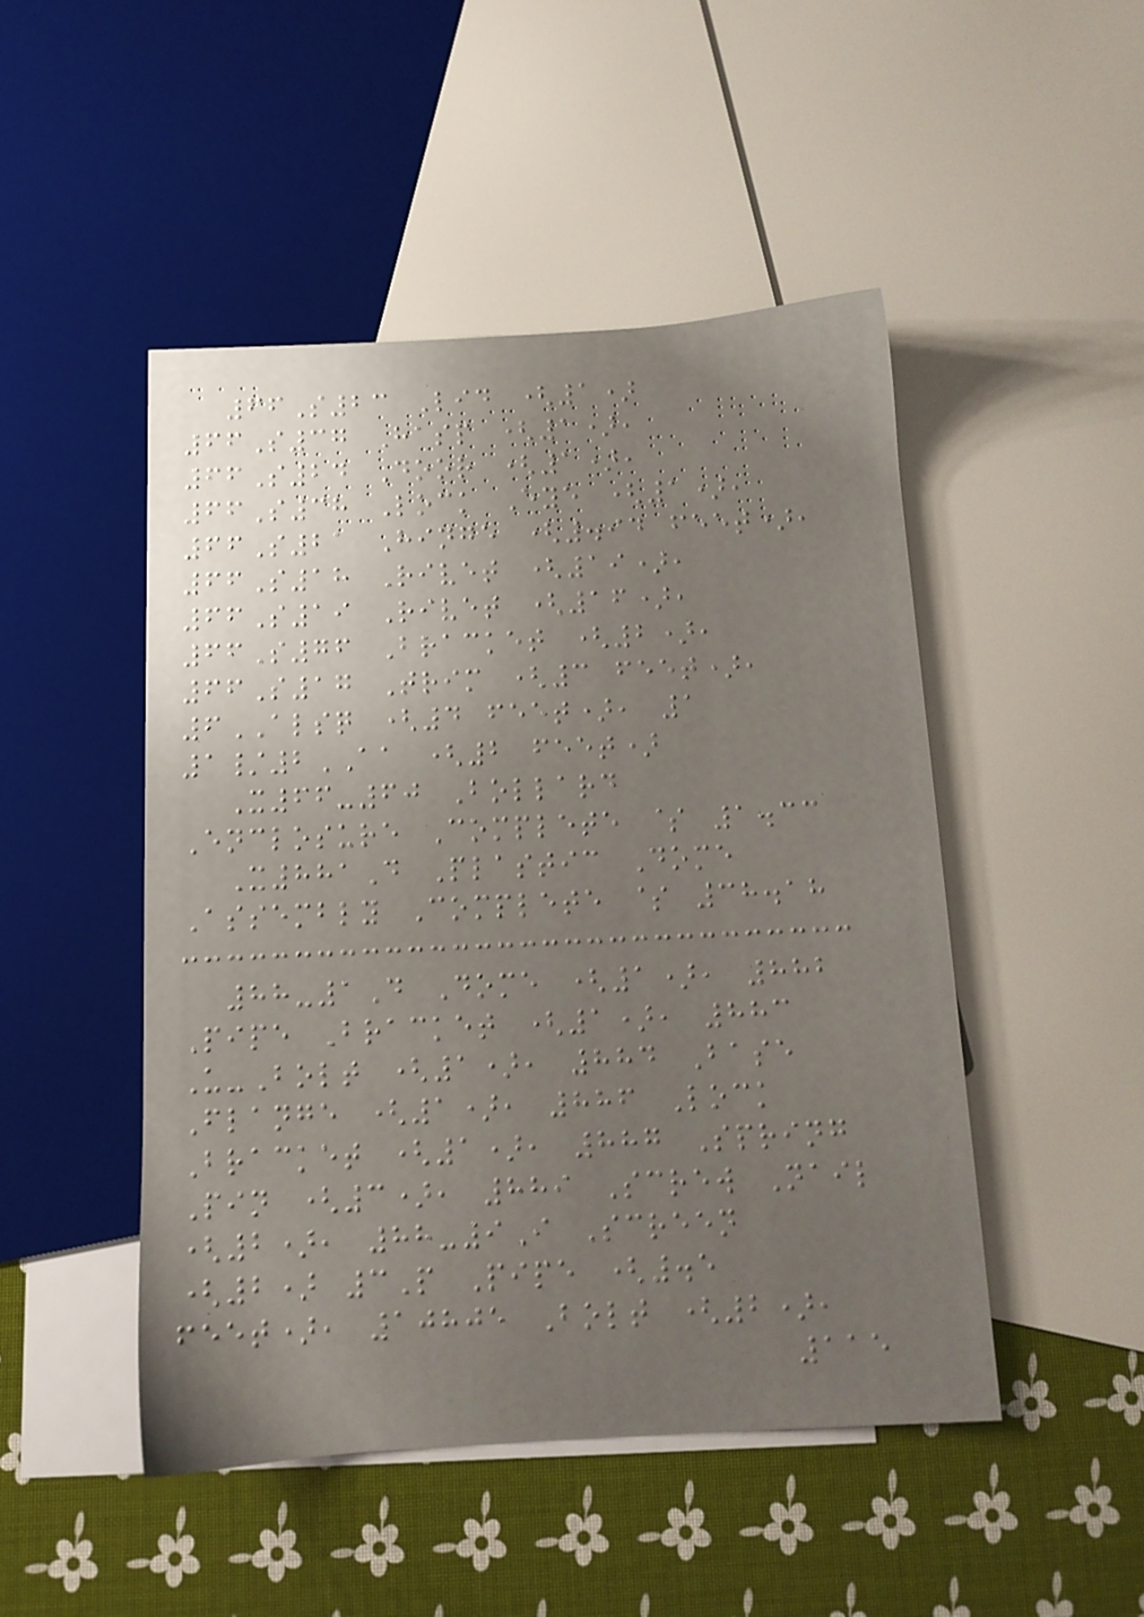66S23 Lid (1)
66S37 Hasp (1),
66S24 Door (1),
66S38 Lock Eye (1),
66S21 Hinge (.94 feet),
66S18 Rivet (19),
66S19 Rivet (16),
66S76 Bracket (2),
66S17 Trim (3 feet),
6ALSQ (4 feet), 1
1/2AA (2 feet)
X66-60 Bollard
Enclosure Complete $ 1.33
X881D Plastic Dome
Assembly Complete $ 38.18
88-1D Dome (1), 882
Pipe Bracket (1), 883
U-Bolt (1), 884 Base
Flange (1), 886 Lock
Bracket (1), 887 Spring
Pin (3), 889 Screw Nail
(2), 88-9I Screen
(2) 3P Pipe (.5
feet), 10805 Bolt (2),
115
